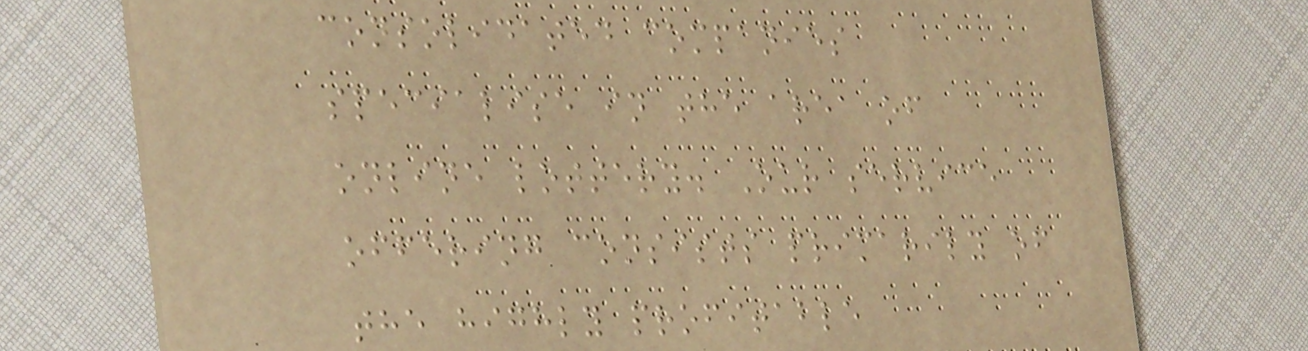consolidated companies
specialise in the area of
online lottery. Our service
offering consists primarily of
the highly profitable
